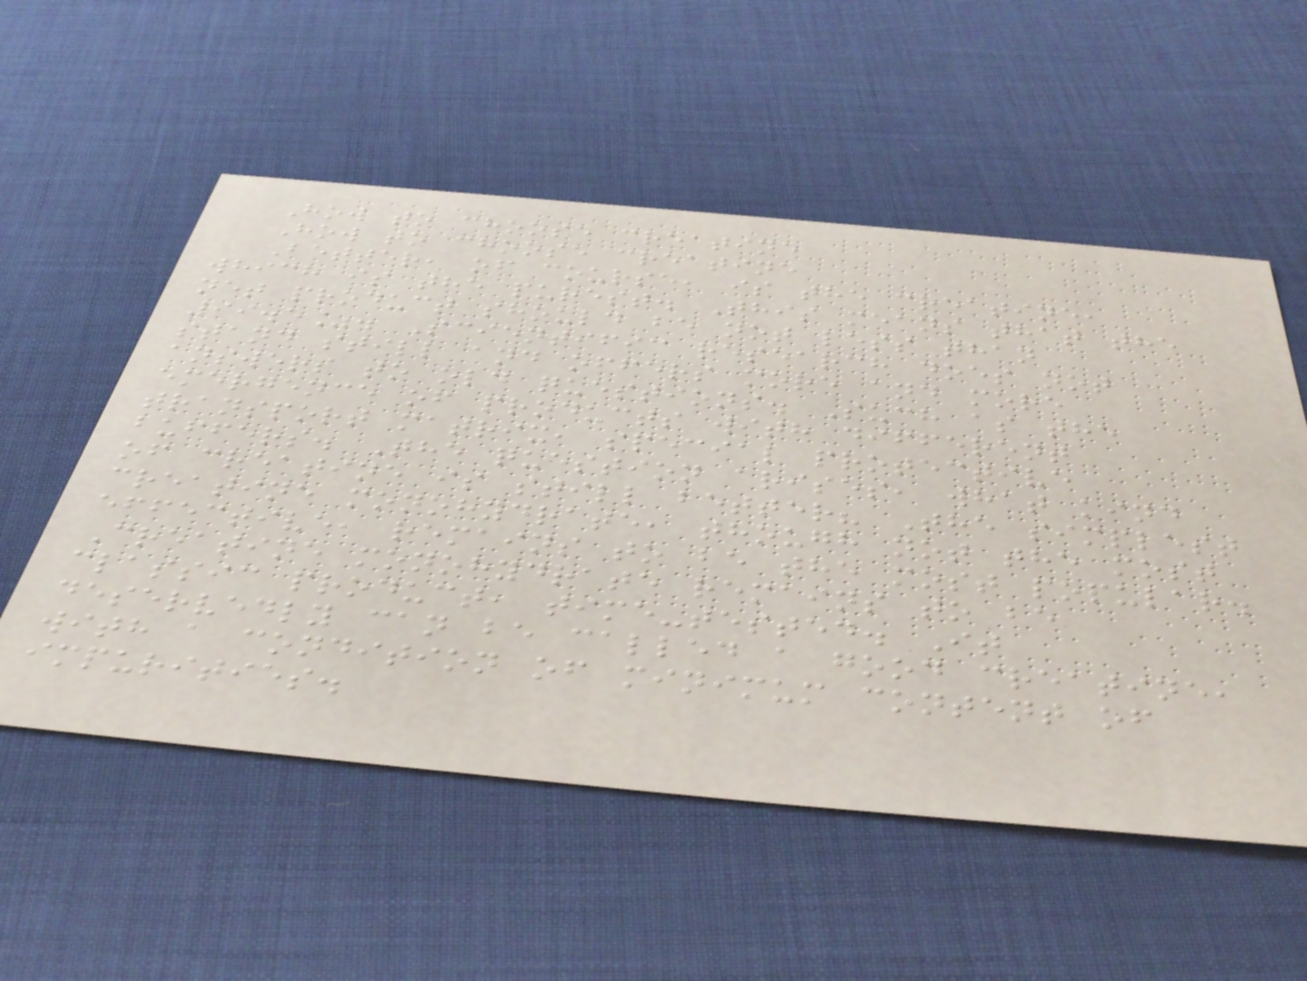How to choose creatine
How to choose creatine
Better, of course, is the creatine,
which is the purest. This means that the
net product should be not less than
99.5%. Scientific research does not
stand still and offers more and more
answers to old questions. Such as the
emergence of products with different
transport matrix, special protective
buffers. The question arises, what kind
of creatine is still better? The simplest
creatine monohydrate, though not the most
effective, remains to be the most popular.
Creatine monohydrate remains to be
classic product, time-tested. It
deservedly can be called a good creatine,
with a condition of minimum content of
impurities.
